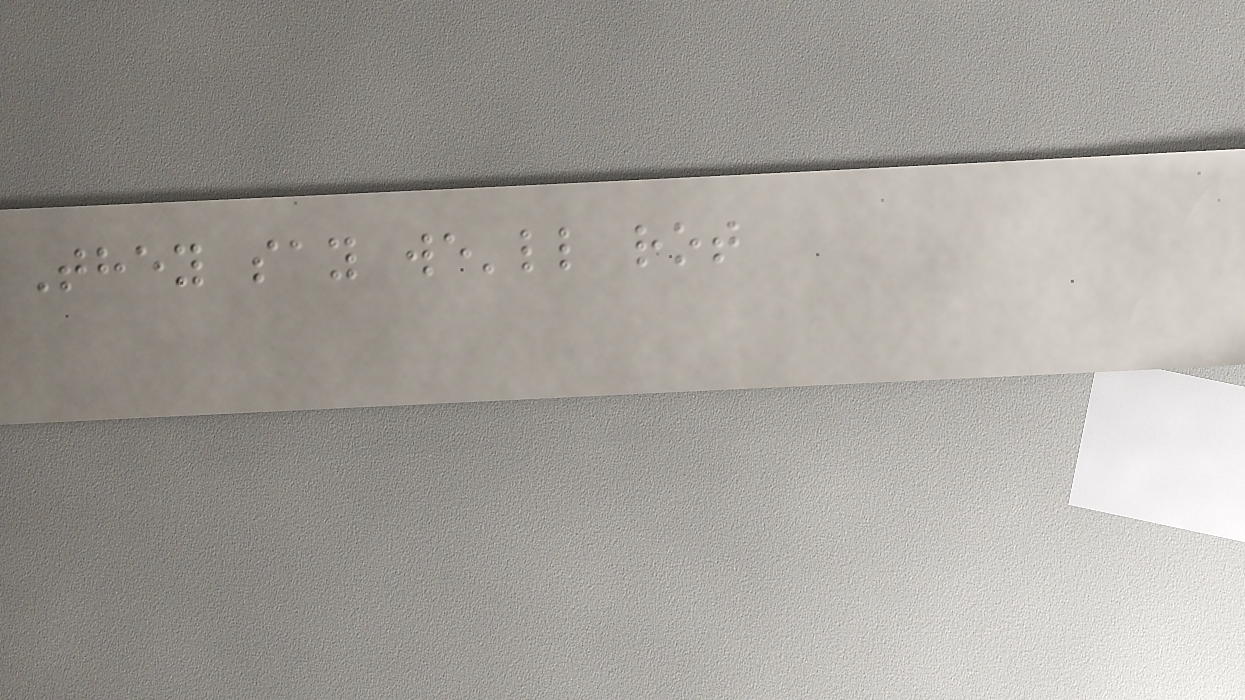They say we'll rot
